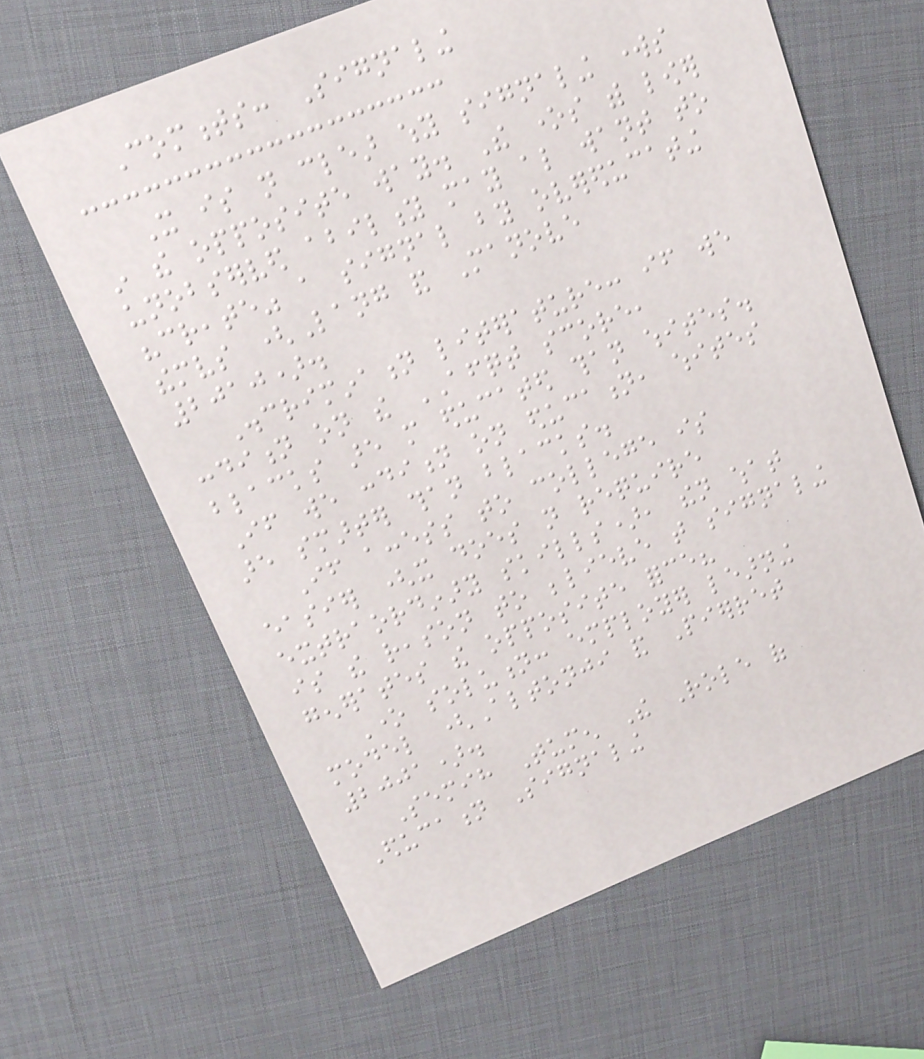Comments: Signaling
It is not clear why signaling works
in the opposite way. The ones with lower
unobserved ability may also want to
"create" a signal by overeducating
themselves (Lang and Manove
2010).
Discrimination literature: if we
condition on the AFQT score,
blacks are more educated than whites.
If we condition on education, whites
are smarter than blacks.
If access to college is
easier (it does not require
extraordinary skills), then what
is the reason to believe that signaling
generates the opposite force?
One solution: employer learning
model (Altonji and Pierret
2001).
Semih Tumen The Role of
Education Signaling
